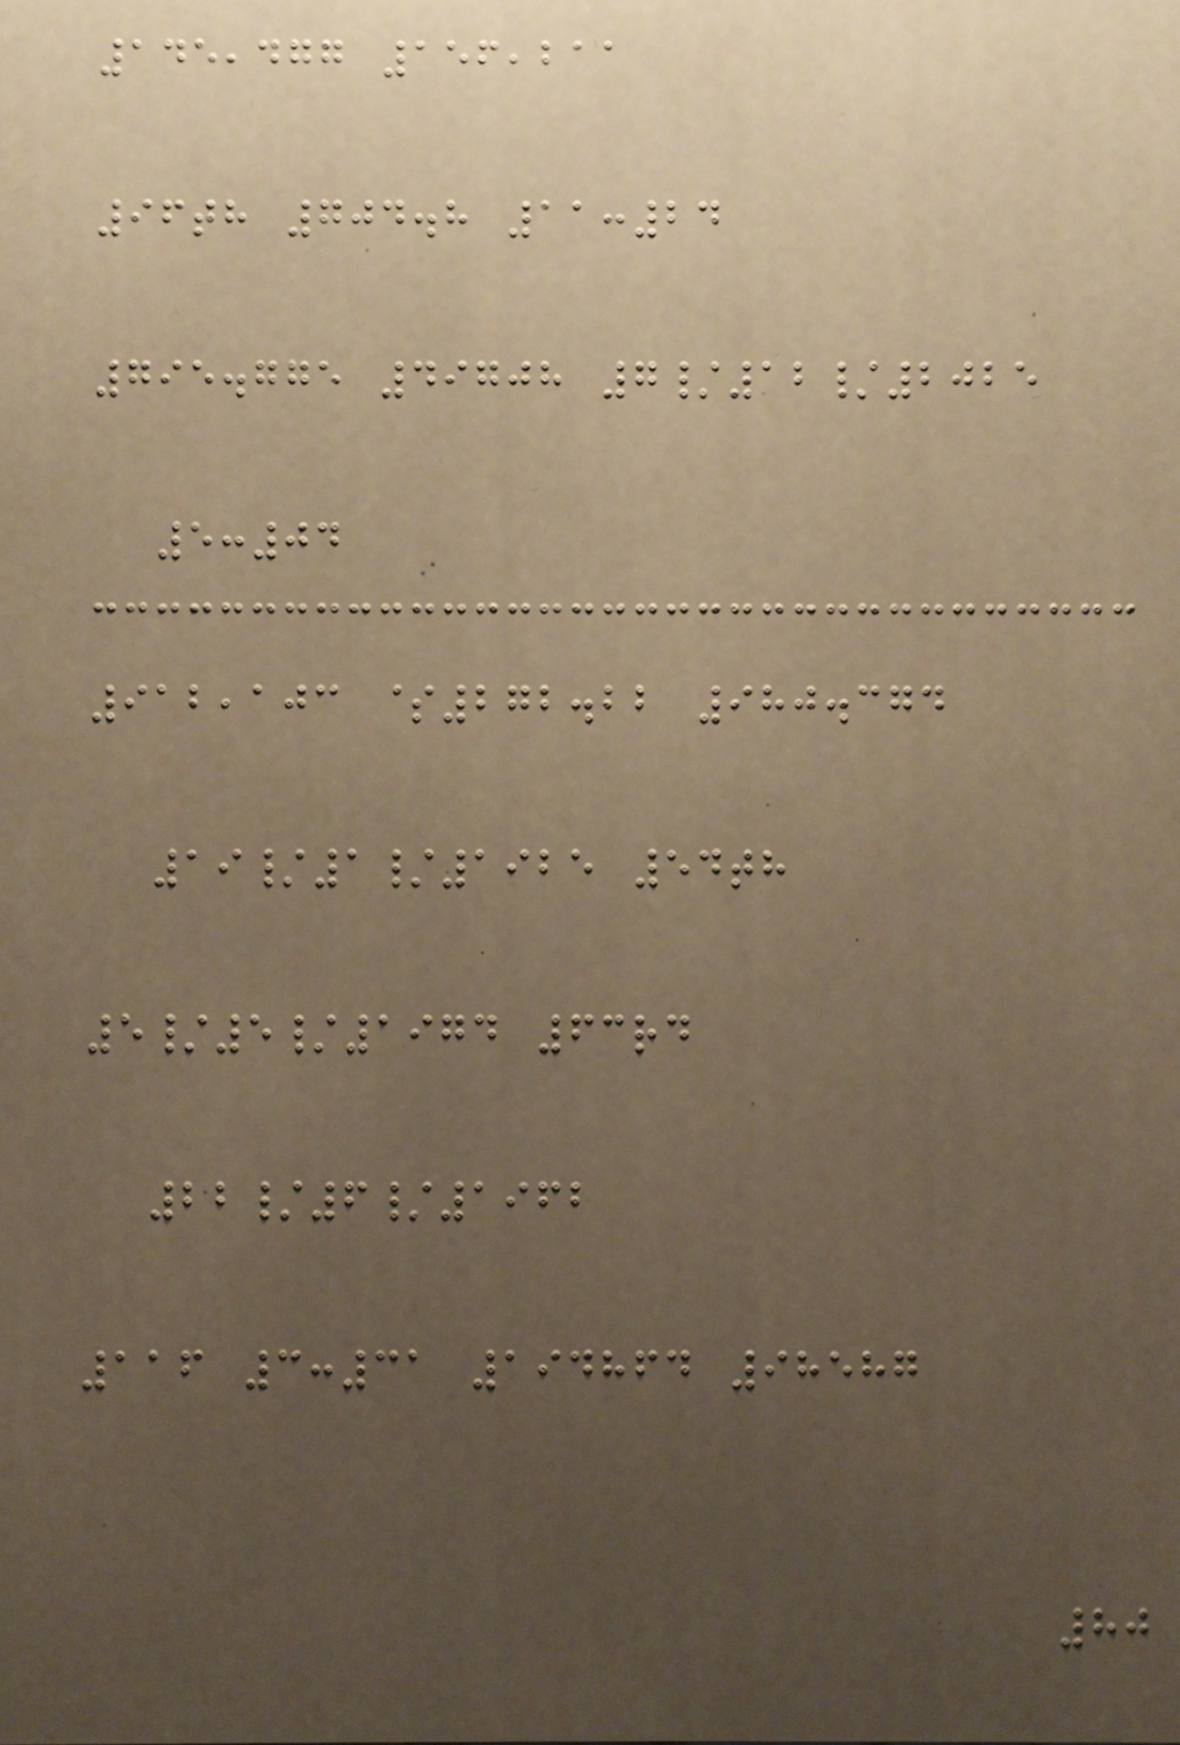145,477 156,211
96th 704.8 11:24
795.775 49708 7/12/2025
5:04
912,103 $272.22 980.374
19/1/1925 54th
5/5/1974 63rd
22/6/1962
116 3:31 194864 98587
80
